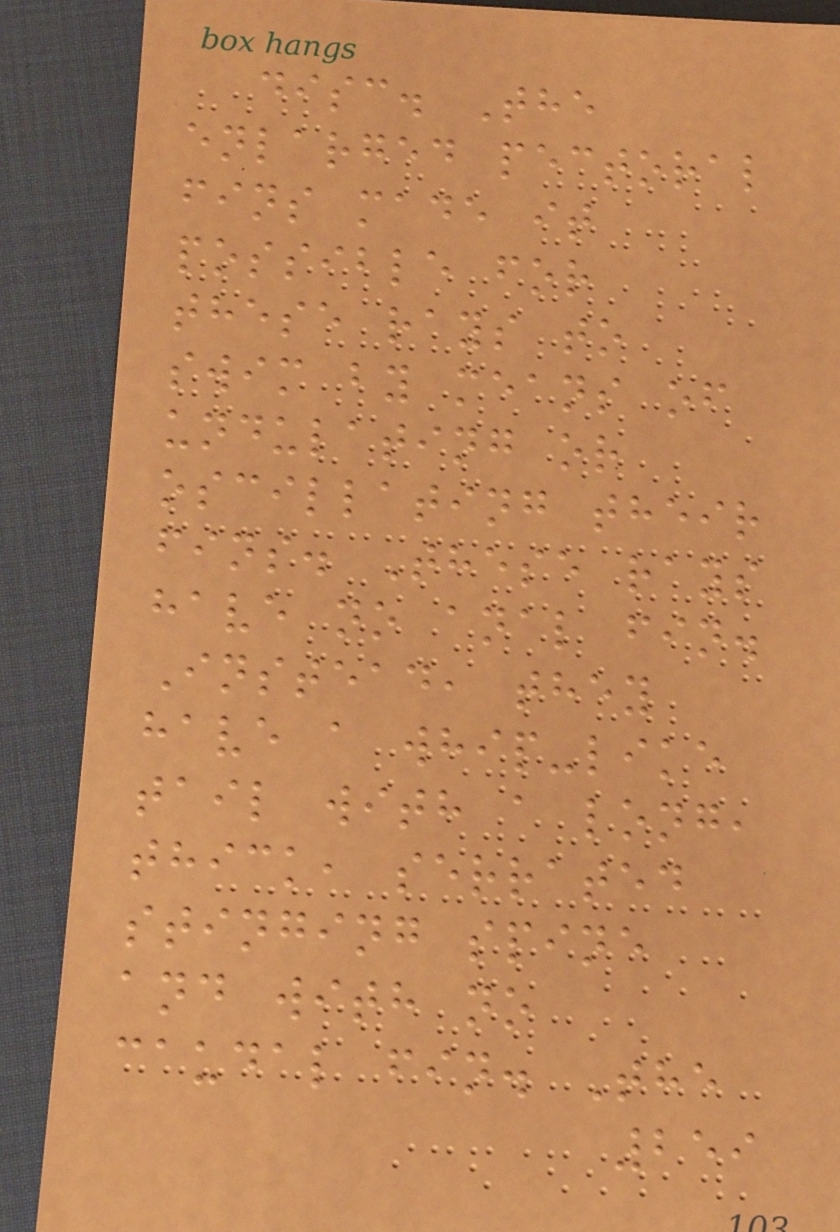disc. The
enlarged pectoral
fins made it
possible for
these rays to
swim by means of
undulating or
oscillating their
fins. These rays
have no anal fin.
Instead, they
have a whip-like
tail with a long,
thick, serrated
stinging spine
and with no
caudal fin. The
259
